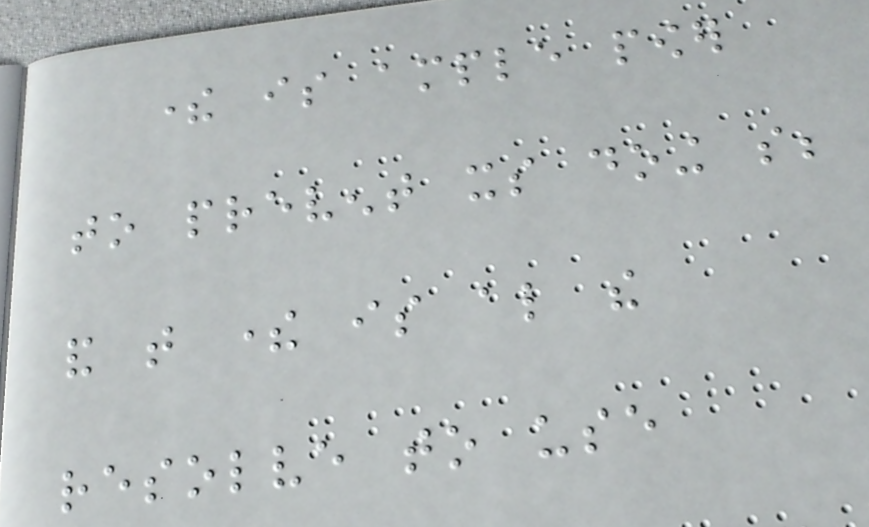there is ample power
to prevent its doing so;
and that there is also the
resolve to use
